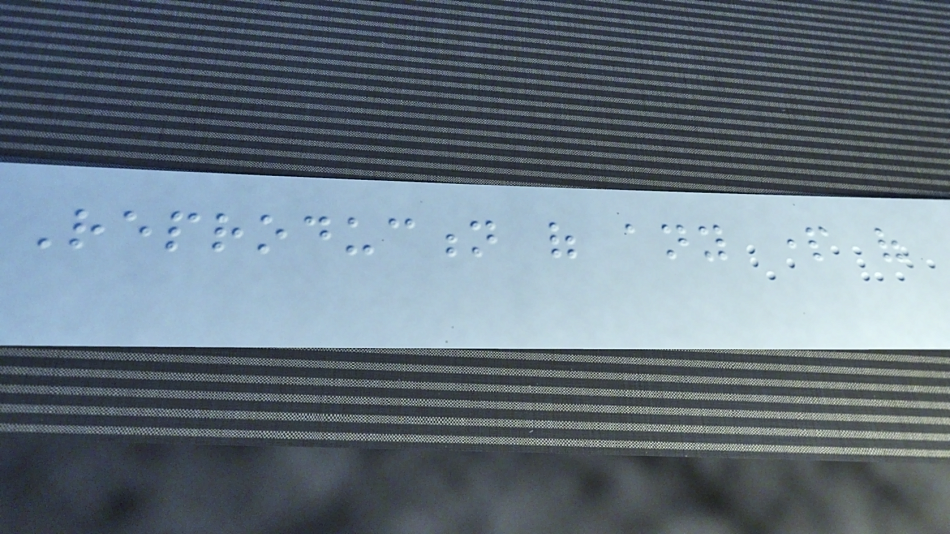Reproduction of any part of
